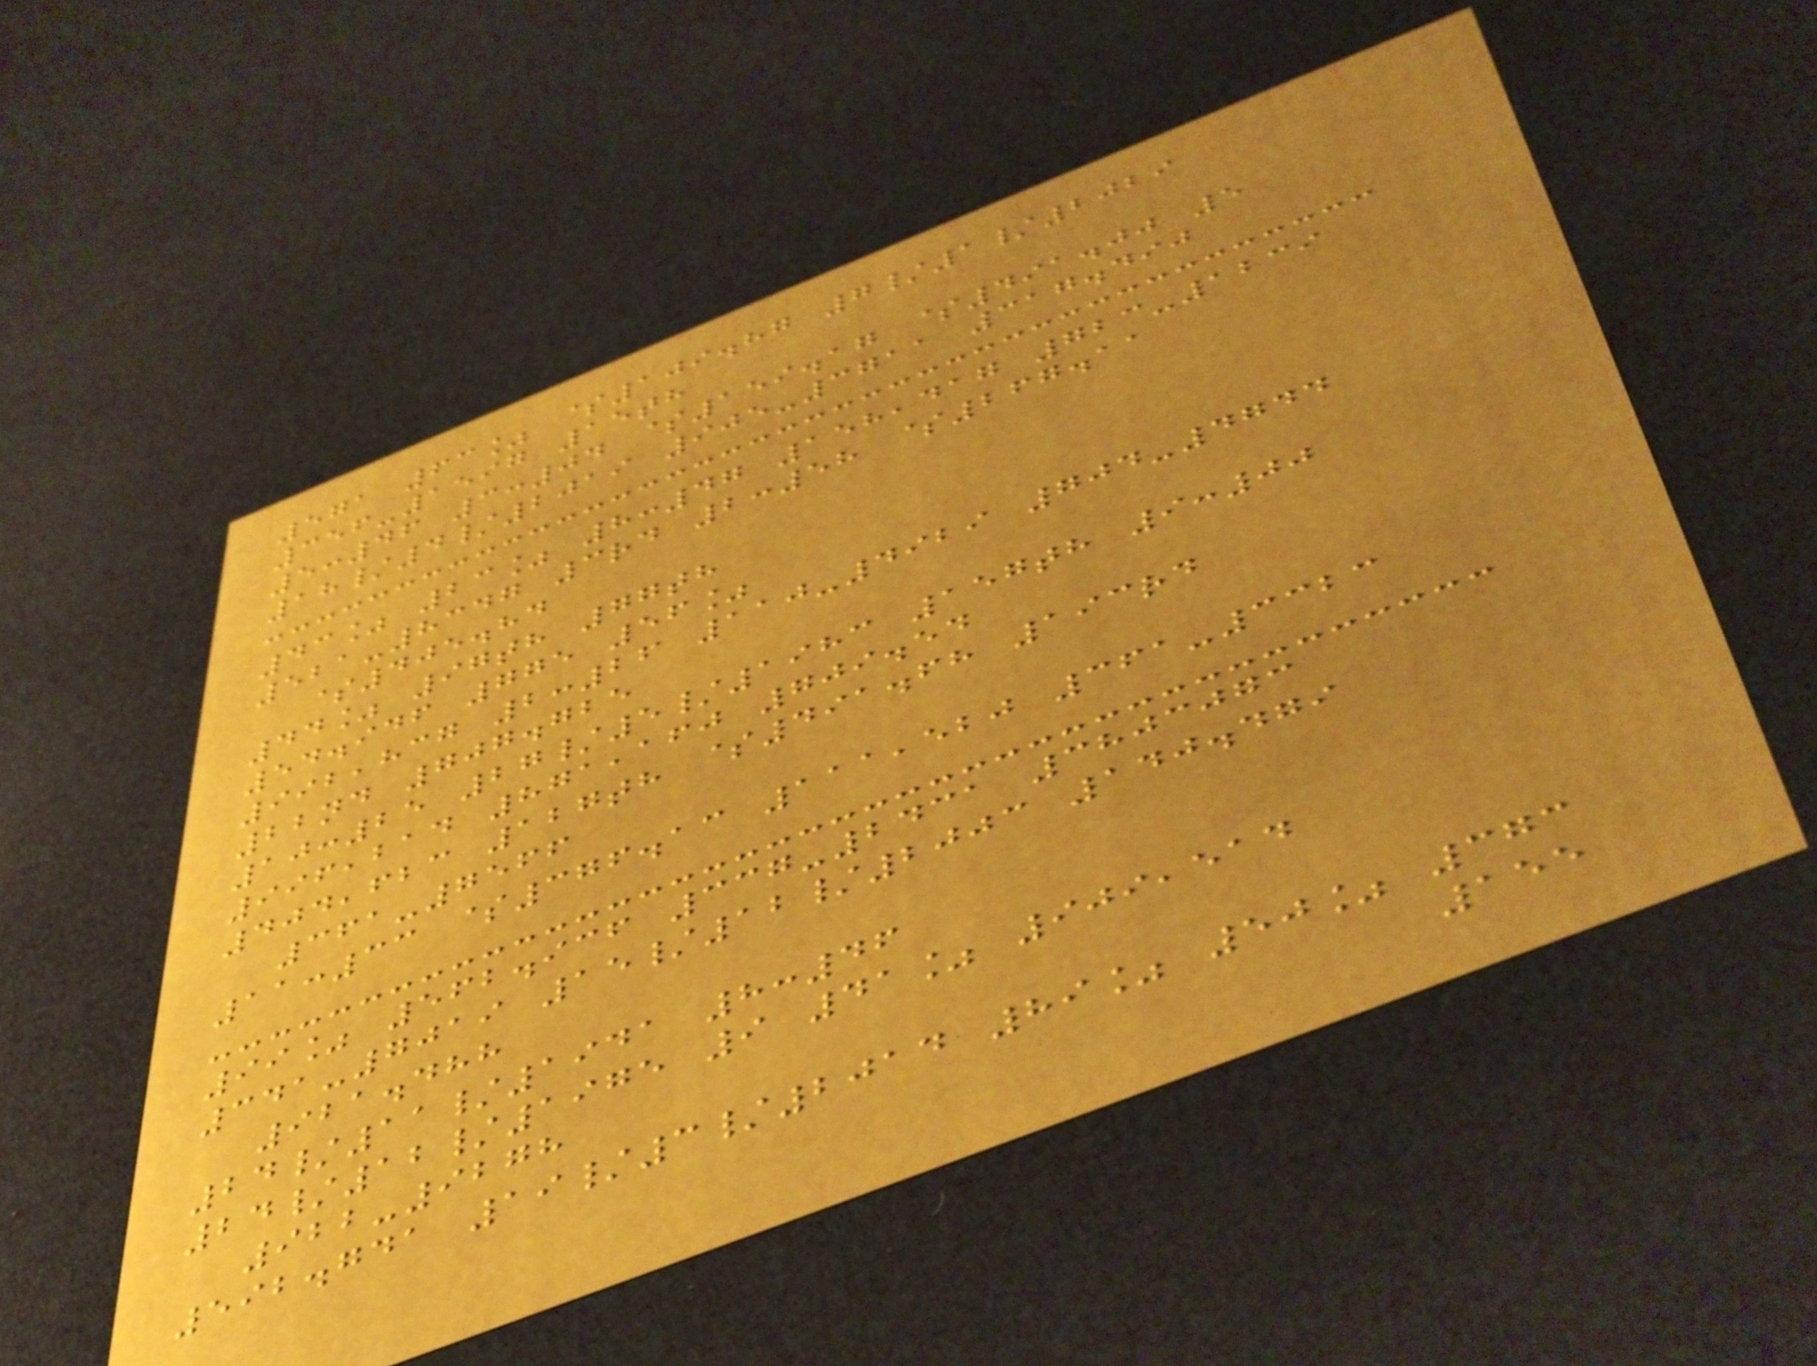571 63% $109.87 7/1/2029
356-1597 15th
5:46 3:04 $159.17 $491.00 5
18/4/2019 905-3711 317.490
43% 23% 8:47 158,417 723-1239
521-8347 3rd 2:58 $267.11
$405.84
44% 97th 77th
54.946 775 56%
992,837 2:26 110-4929 704-4744
22nd 707.725
10:25 27/5/1983 157th 9:00
996,214 871,160 709.54
404,623 127th $491.68 193rd
361-7566
11:33 $376.13 111,520 361-3323
99% 562.936 337-2431 3803073
341-7019 15/12/2003 140.479
921.488
24/11/1941 8:46
24/12/1975 9 41% 909,514
922-9278
592.741 19/3/2014 89% 50% 373
155
